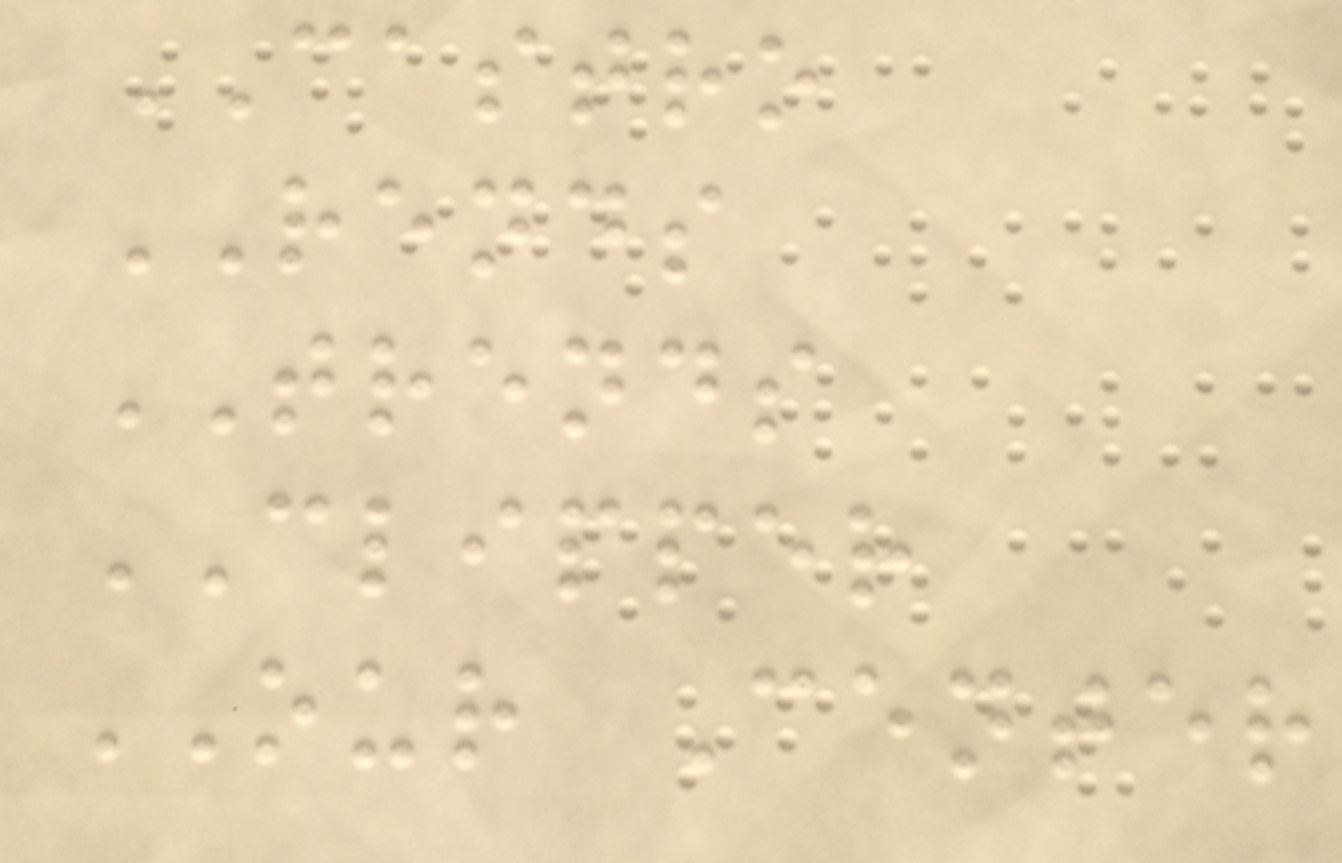CASTRO
RENDS
TRENDS
CLIPPER
OUR Center
